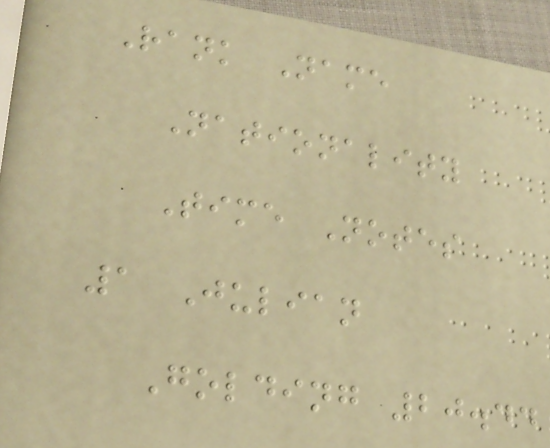Rank Name
Nationality
Time Notes
1 Julian
Golding 20.44
